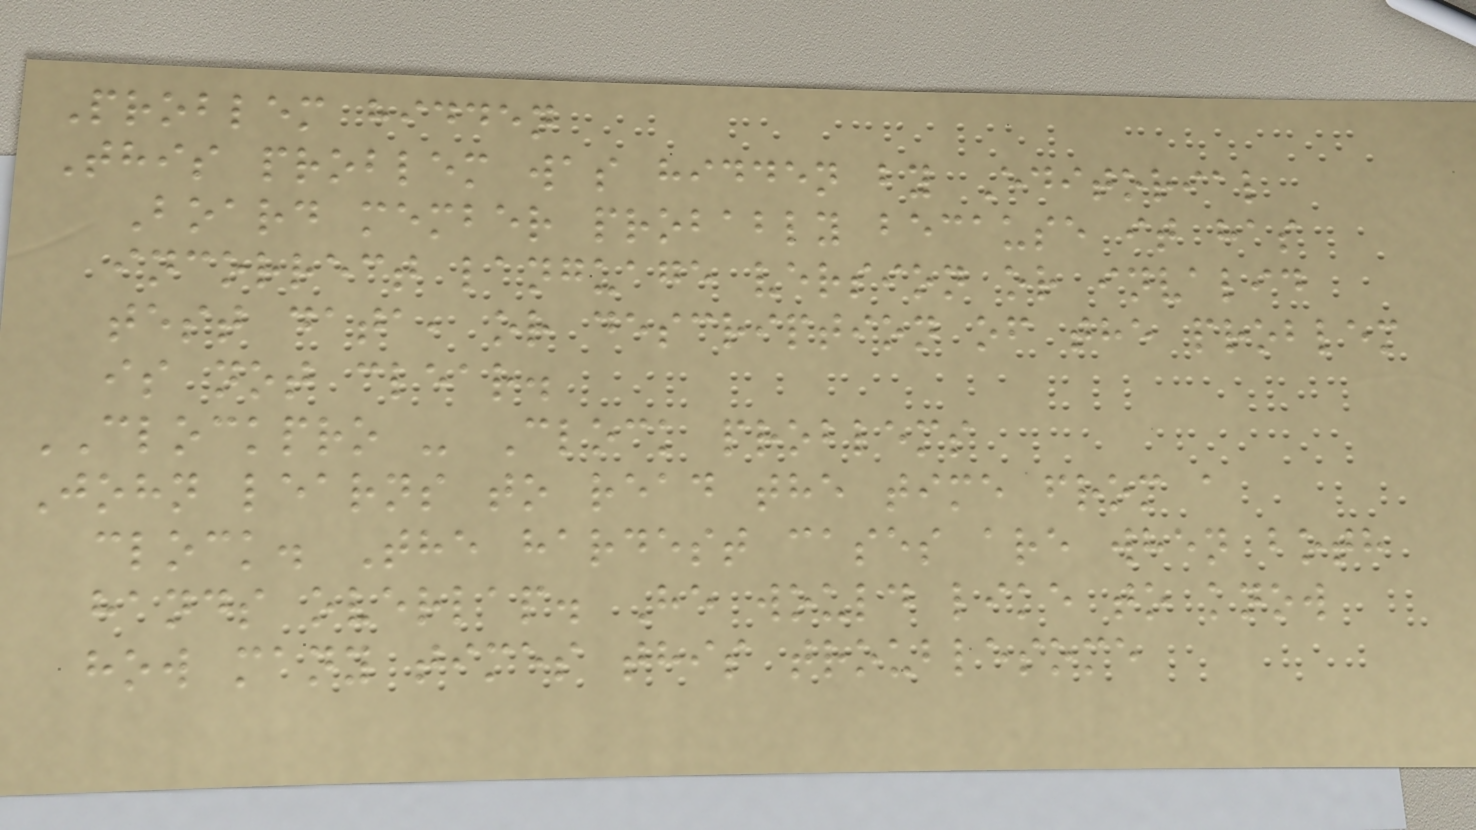Problem hidden
This problem was hidden by Editorial
Board member probably because it has
incorrect language version or invalid
test data, or description of the problem
is not clear.
CLOCKPRO - Clock problems
John learns to read the time from a
clock. The hardest cases are when both
hands overlap. He would like to know
how many times this troublesome
